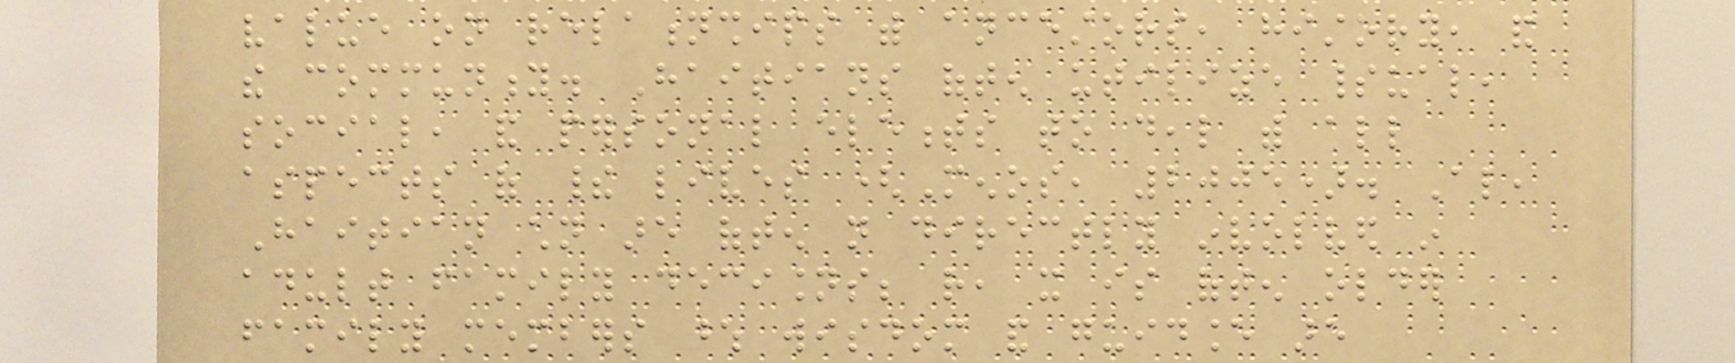value on relationships with ancestors, history, and
the community. Haitians often utilize spiritual,
social, and personal elements to deal with all
aspects of their lives (Menos, 2005). Also,
Haitian children are often not directly involved in
adult family decisions; rather, it is often older
family members whose wisdom and guidance are
